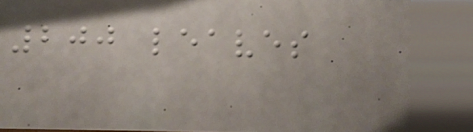200 leaves
